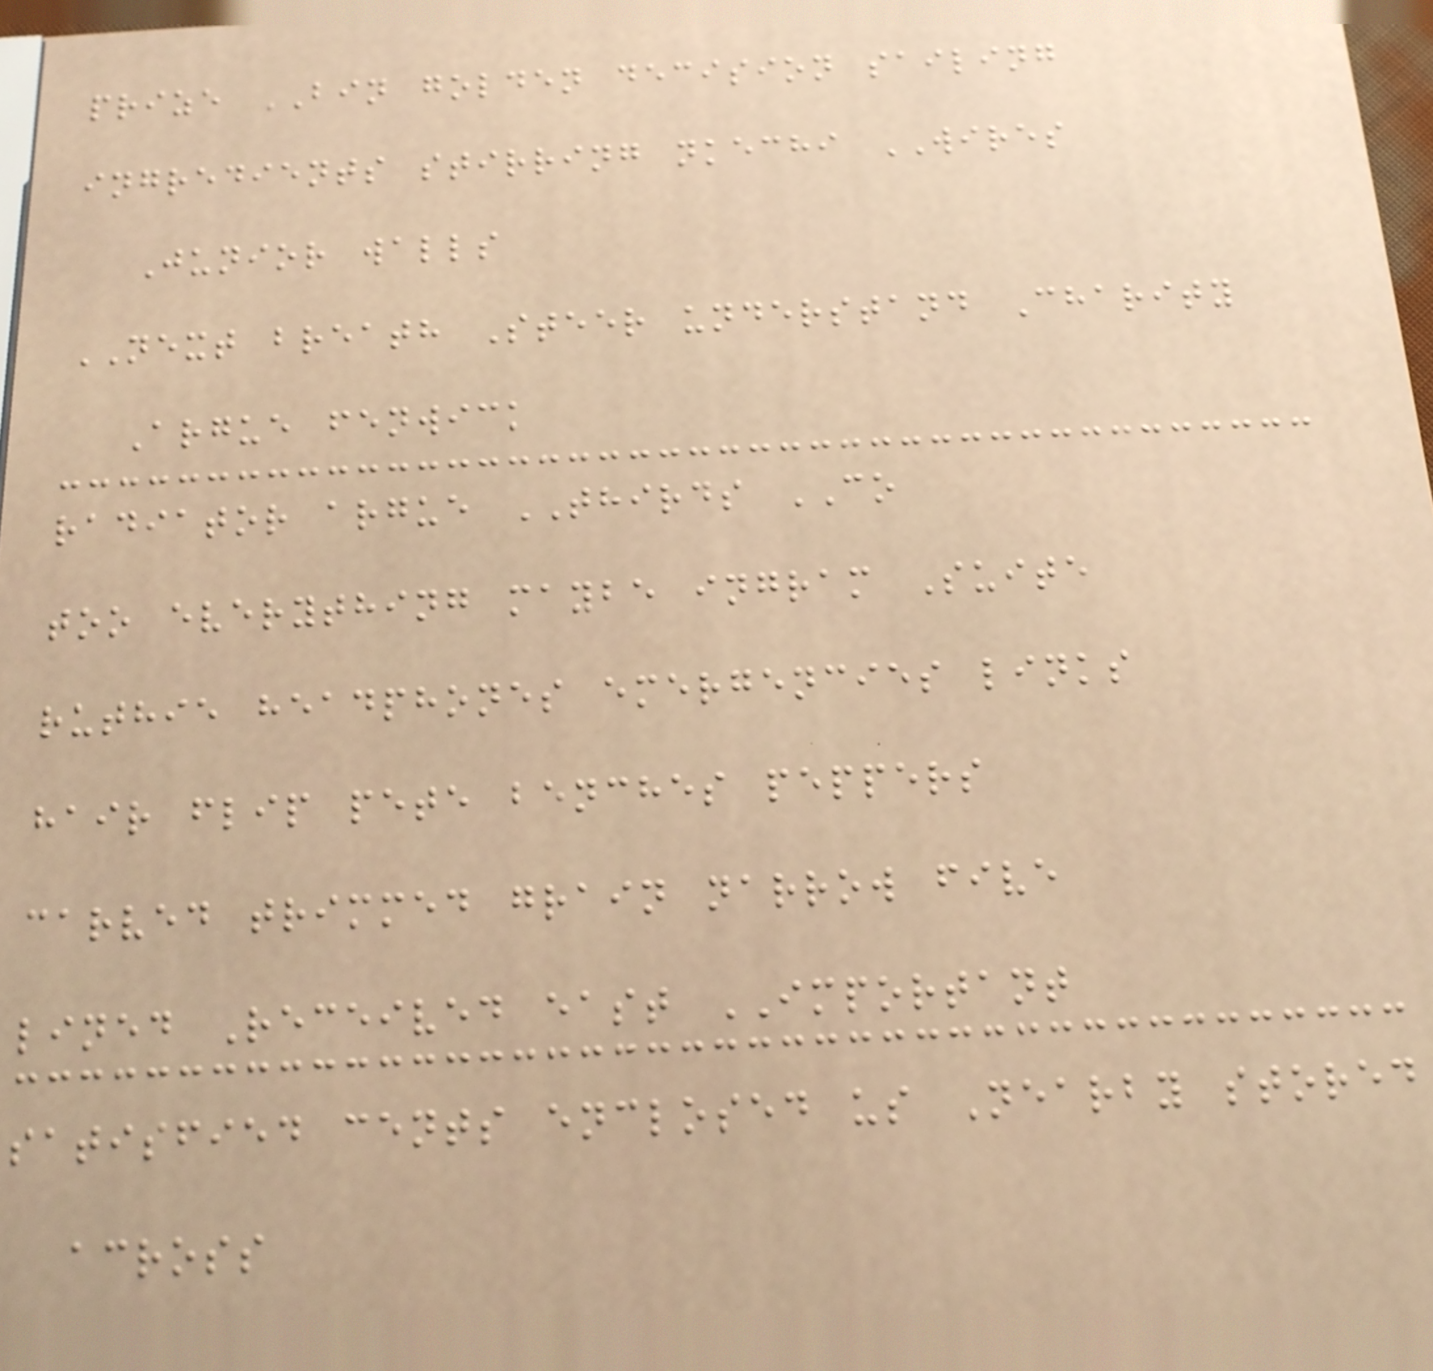prize BIN golden decision sailing
ingredients stirring nkechi WIRES
Junior walls
NEXT breath Steer understand Charity
Argue fenwick
radiator argue THIRDS CO
too everything maybe ingram Suite
ruthie headphones emergencies links
hair flip pete benches peppers
carved trimmed grain narrow five
lined Received east IMPORTANT
satisfied cents enclosed us Nearby stored
across
